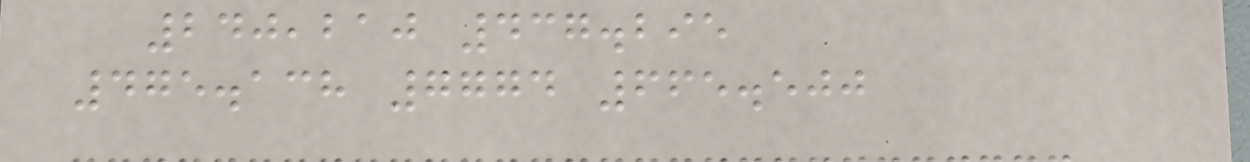240,210 437.295
475.138 7774 665.500
